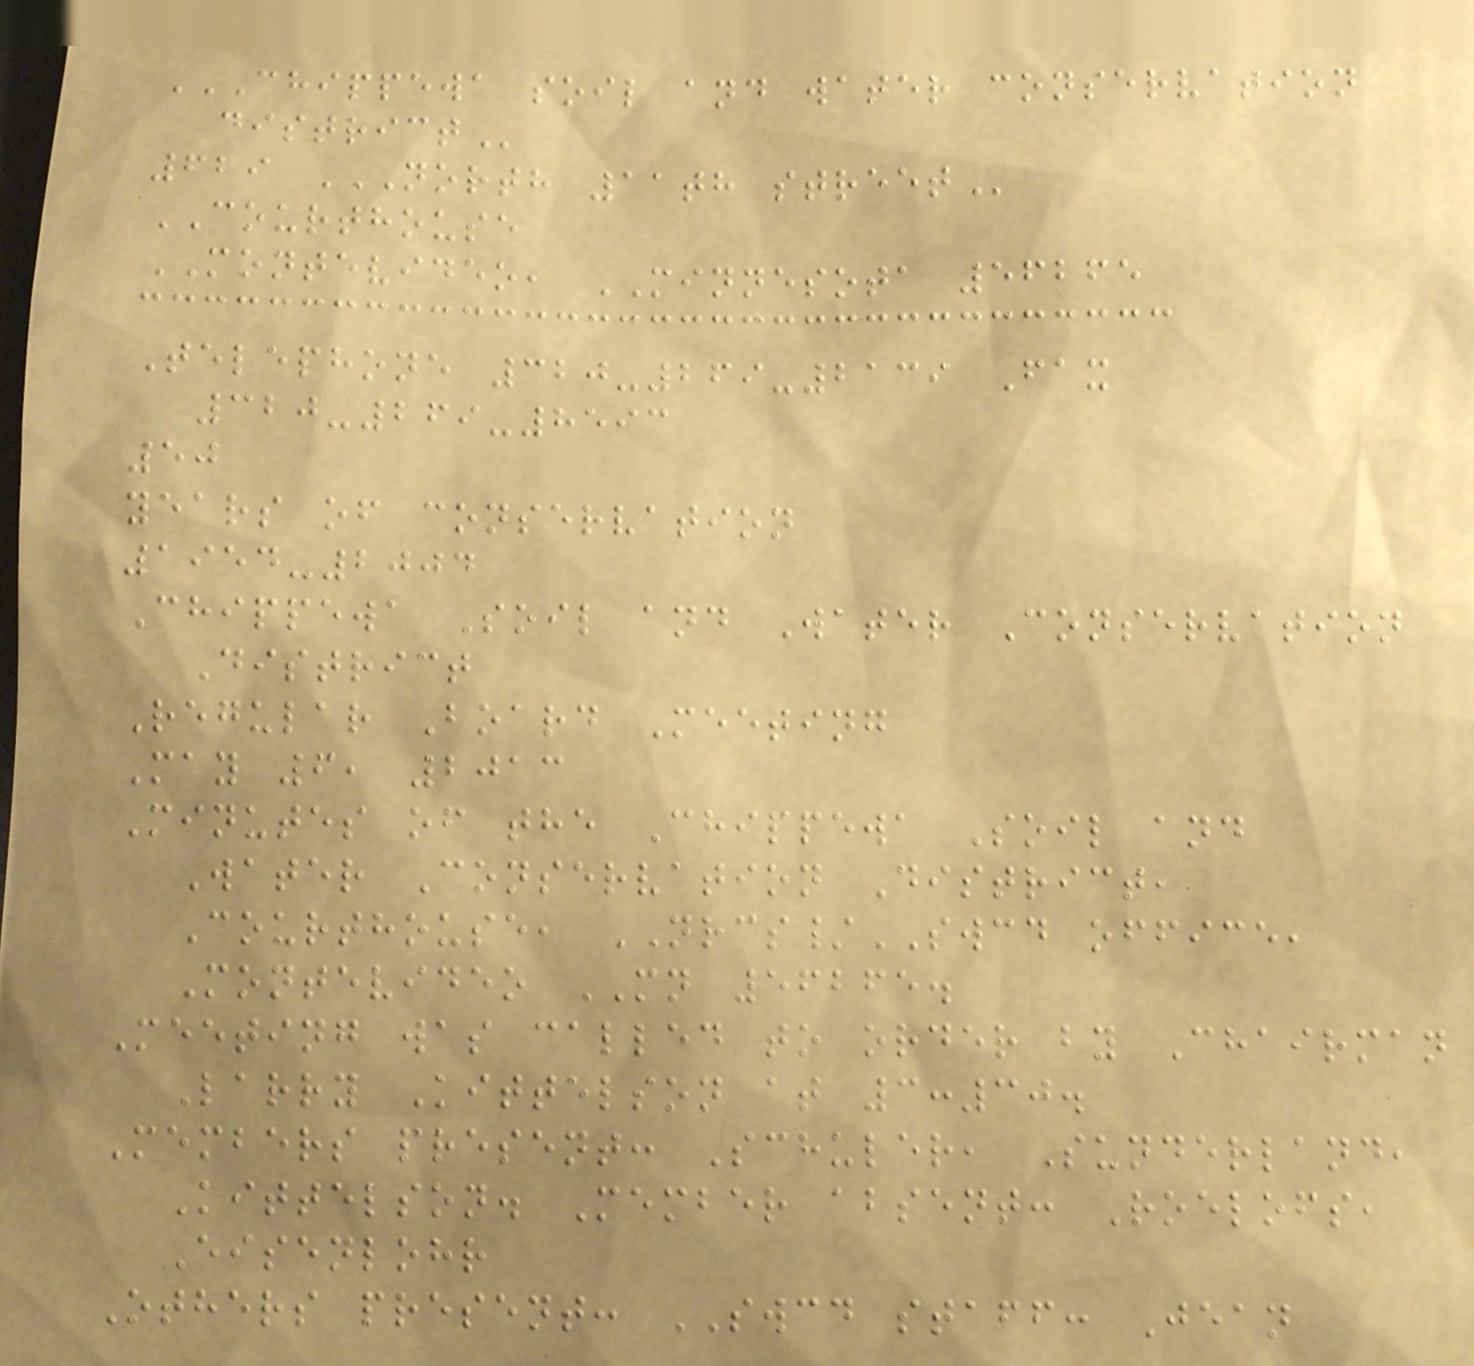CHIPPEWA SOIL AND WATER CONSERVATION
DISTRICT
629 NORTH 11TH STREET
COURTHOUSE
MONTEVIDEO, MINNESOTA 56265
Telephone 320-269-2139 Fax
320-269-8593
50
years of conservation
1954-2004
Chippewa Soil and Water Conservation
District
Regular Board Meeting
May 6, 2013
Minutes of the Chippewa Soil and
Water Conservation District,
Courthouse, NRCS/SWCD office,
Montevideo MN 56265.
Meeting was called to order by Chairman
Larry Kittelson at 3:30.
Members present: Schuler, Sunderland,
Kittelson. Member absent: Roelofs,
Eisenlohr
Others present: SWCD staff: Jean
